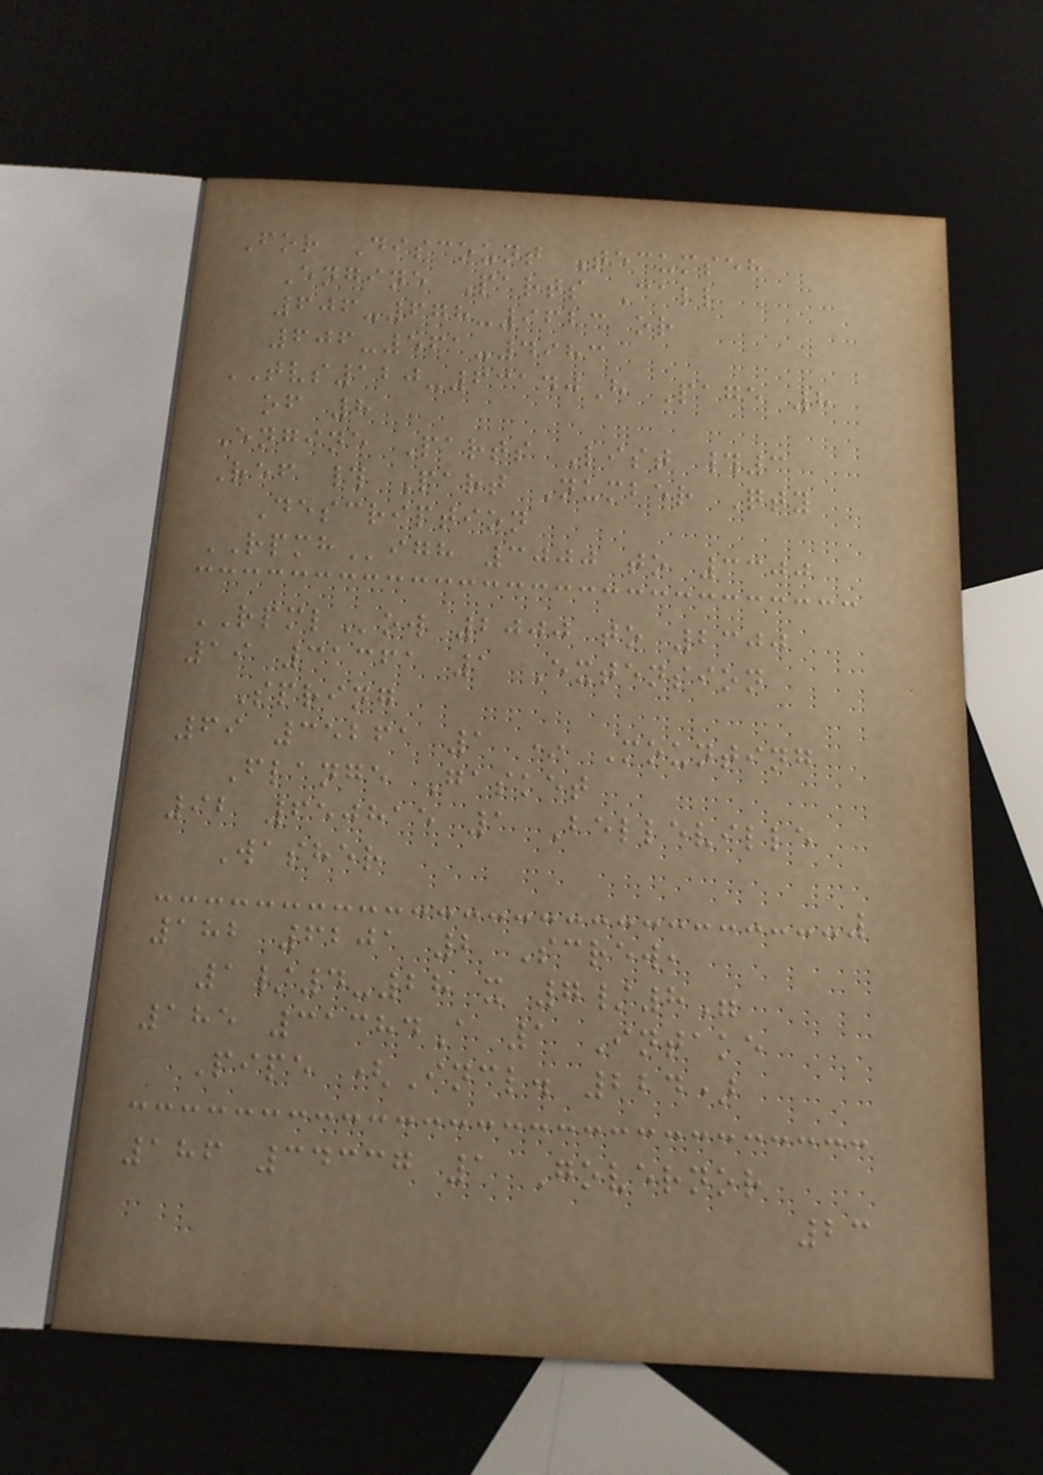For Discount Tecumseh
Engine Parts Call
606-678-9623 or
606-561-4983
TVS120-63140H Page 8
of 8
Engine Parts List #3
Ref # Part Number Qty
Description
RPMHigh 3000 to 3300
RPMLow 2000 to 2300
19 31361 1 Extension
Spring
69 35261 1 * Mounting
Flange Gasket
92 650815 1 Belleville
Washer
182 6201 2 Screw,
1/4-28 x 7/8"
185 31384A 1 Intake
Pipe (Incl. 224)
186 34337 1 Governor
23
